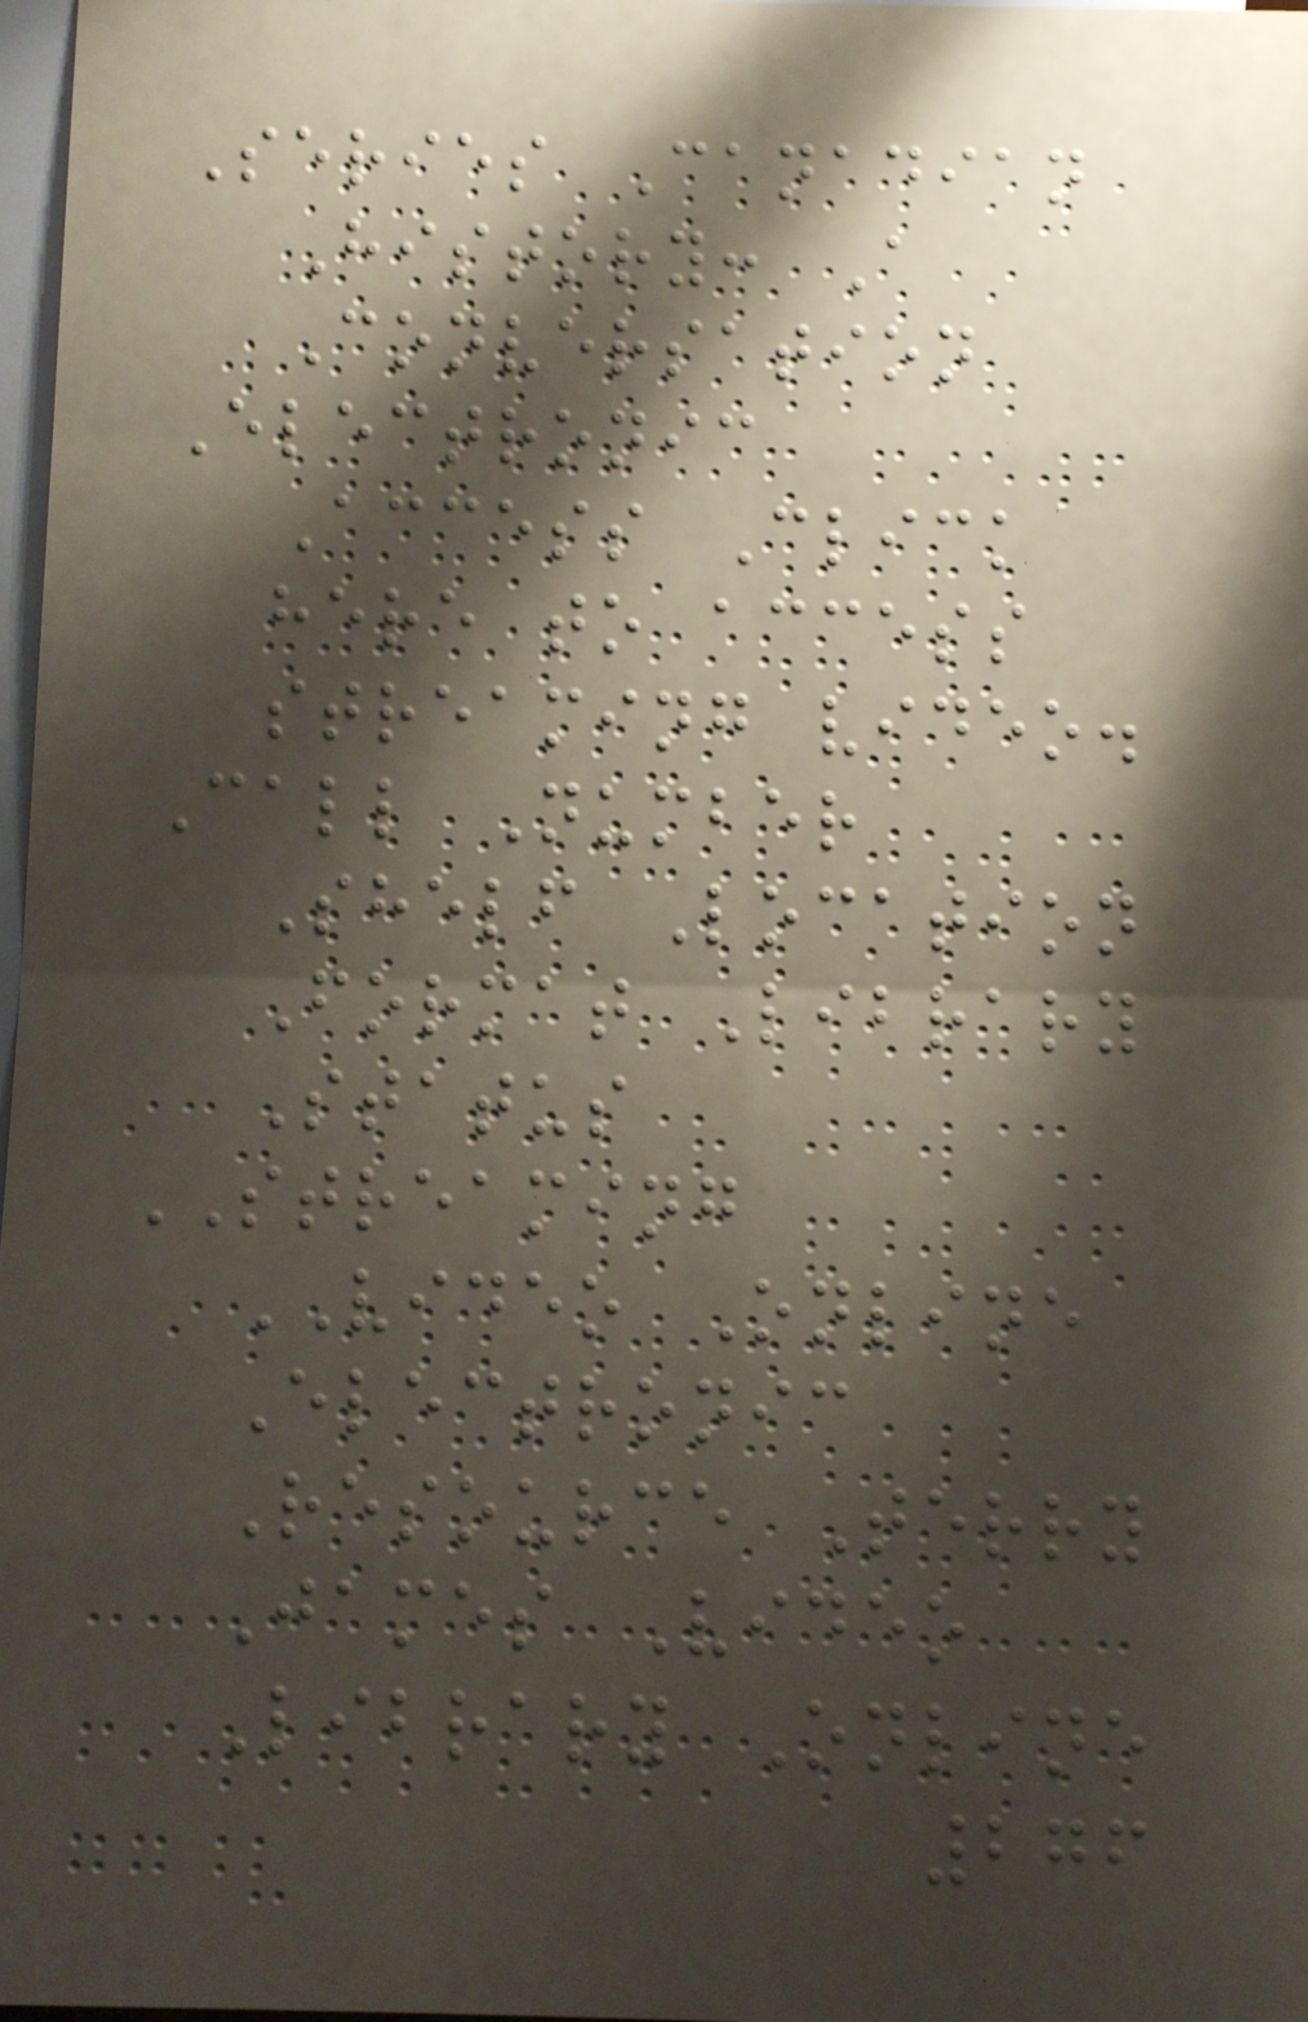Series Canadian
History: A
Conversation
Electronic
Access Click
here to access
streaming video.
Call Number
Shelf Location
Format Library
Status
STREAMING
VIDEO Online
Electronic
Resource Terry
James Video
Library Online
276
